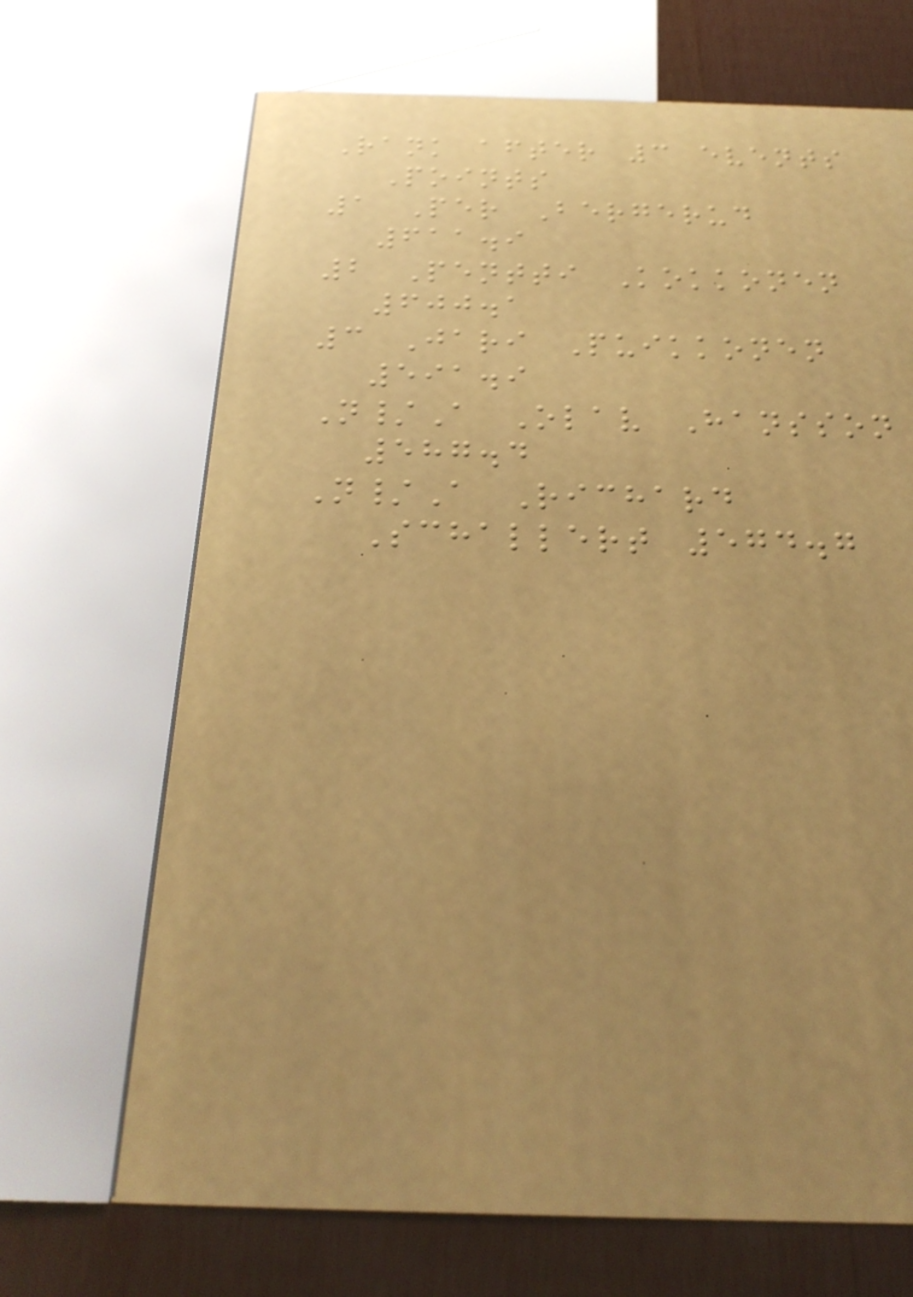Rank after 3 events
Points
1 Per Bergerud
611.9
2 Pentti Kokkonen
600.1
3 Jari Puikkonen
591.9
N/A Olav Hansson
587.4
N/A Richard
Schallert 574.7
